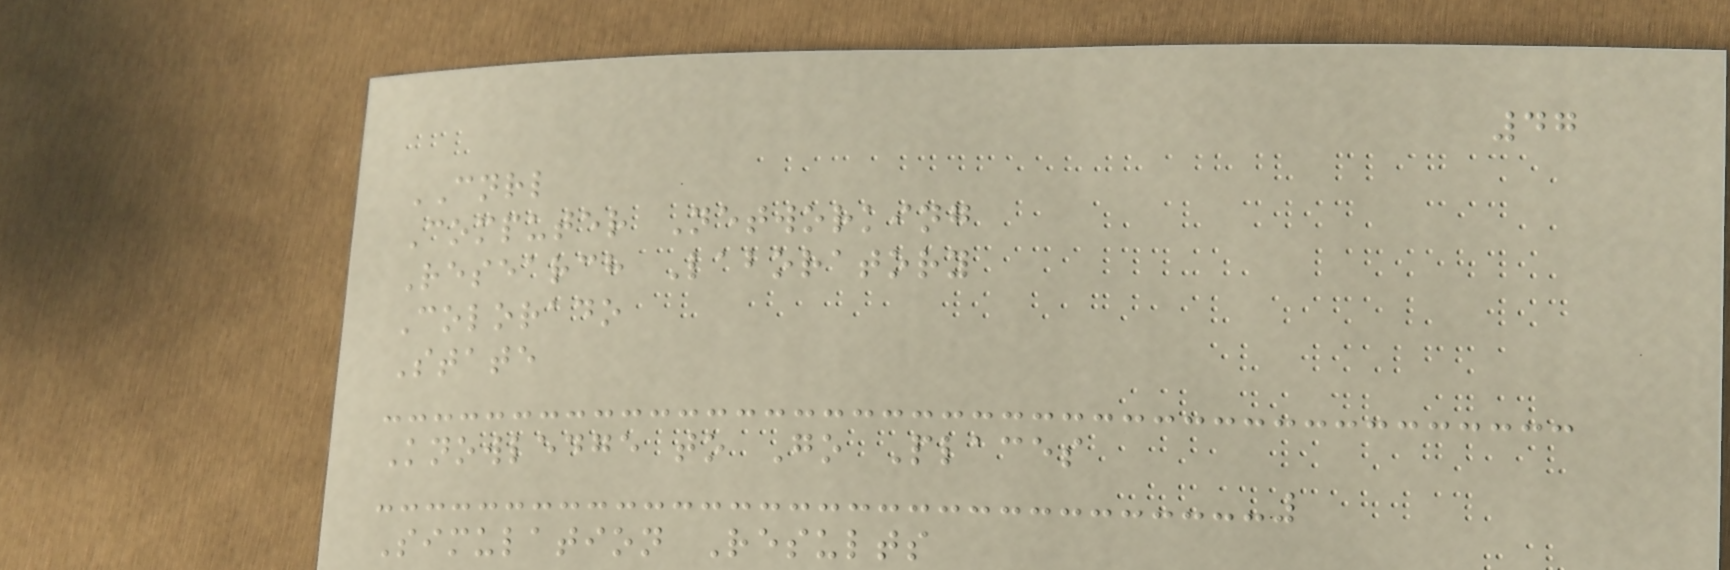47
CNRL
Computer Networking
Research Laboratory
Colorado
State
Knowledge to Go Places
Simulation Results
